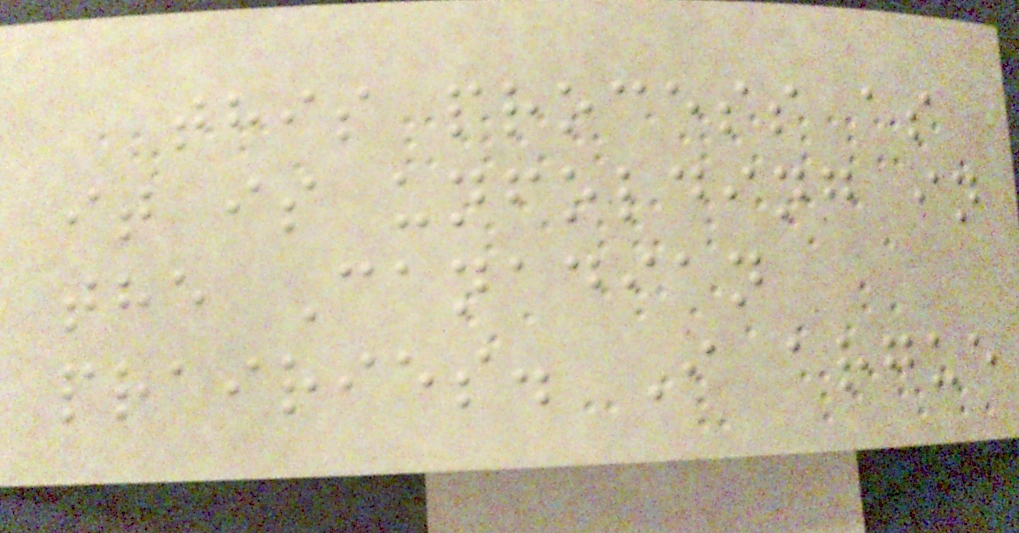this process as
it is unfolding in
the Canadian
prairies. I argue
